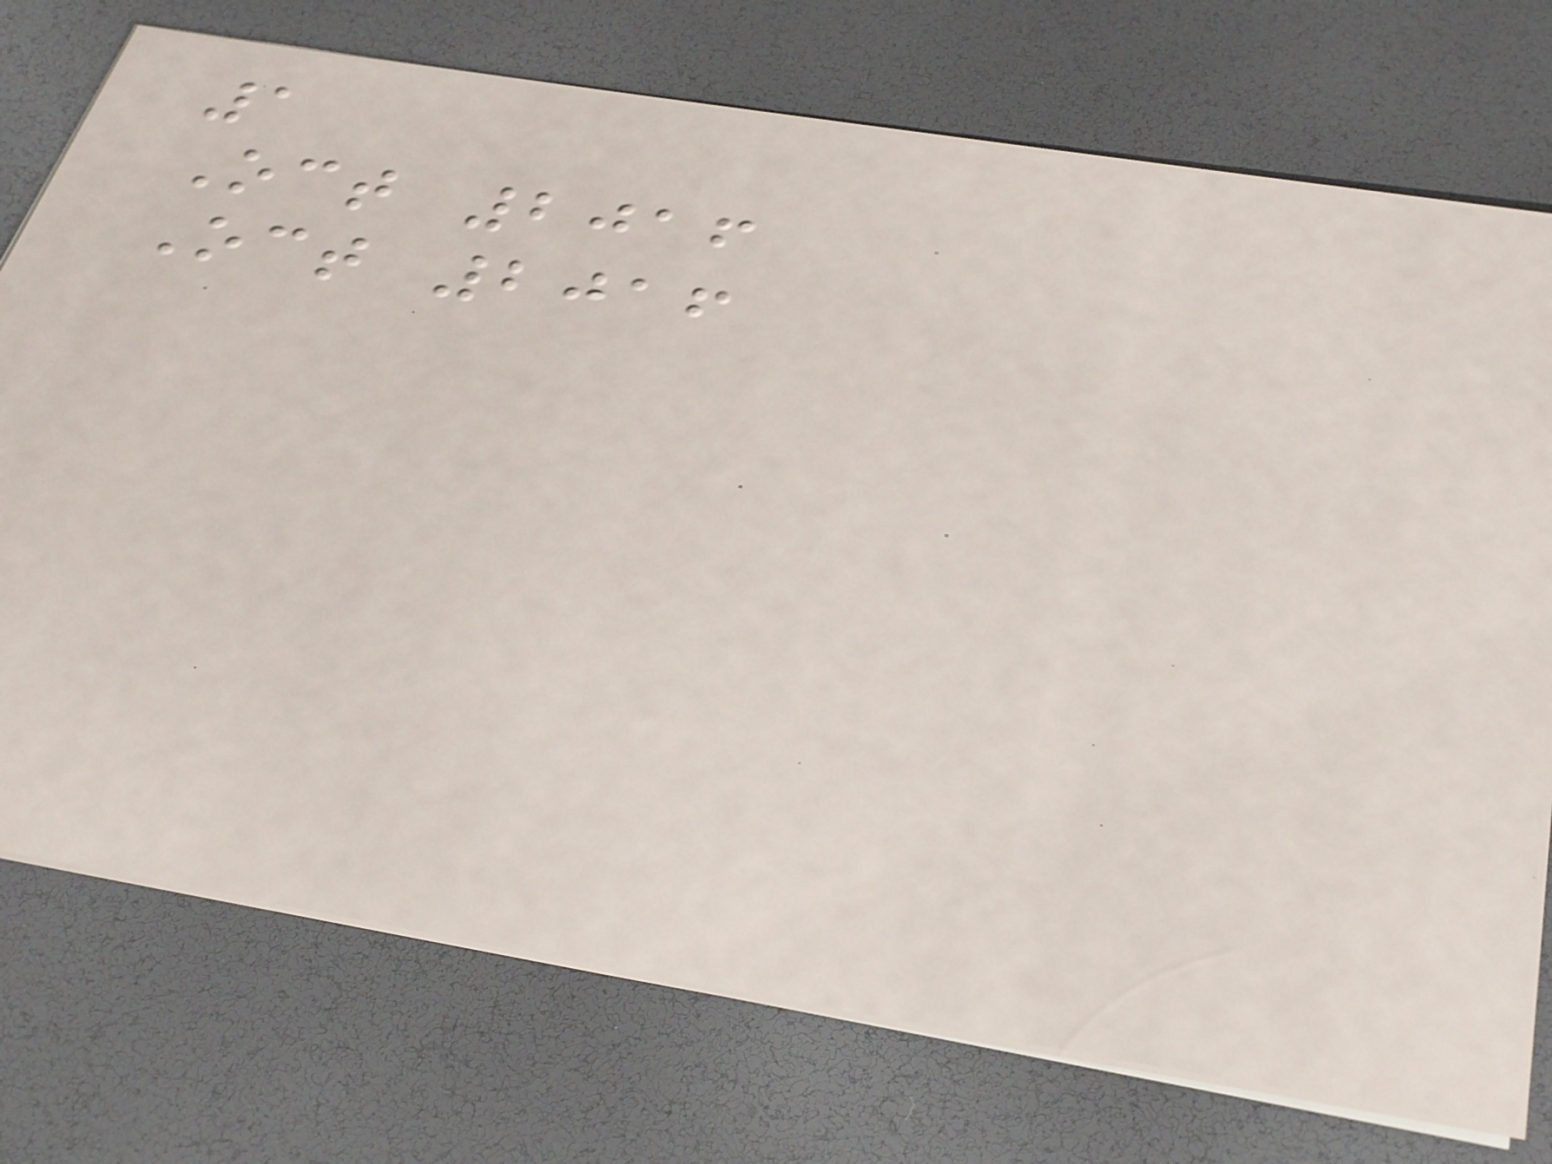1
Oct 2016
Oct 2016
